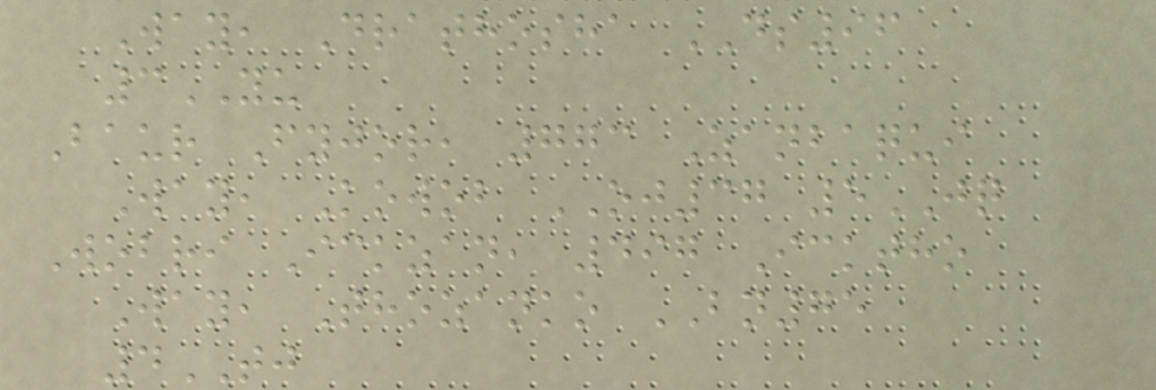Way, Drathosha DS96
3YU
Baur Fyjor, 773 Zanbaqui
Way, Kowob OJ37 5JQ
Wobri Ickzan, 497 Icktho
Way, Thozanko BN75
4TJ
